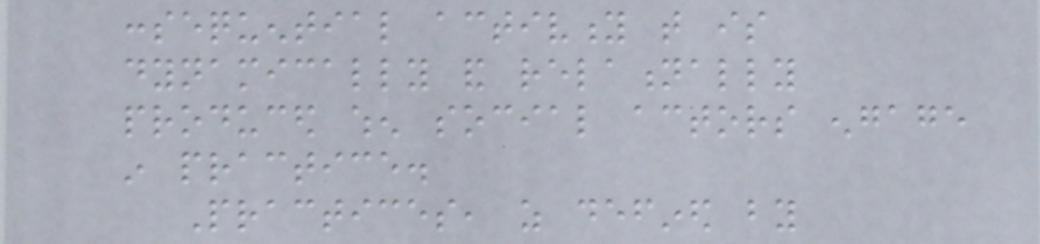consequential activity that is
dynamically and relationally
produced when social actors engage
in practice.
Practices, as defined by
